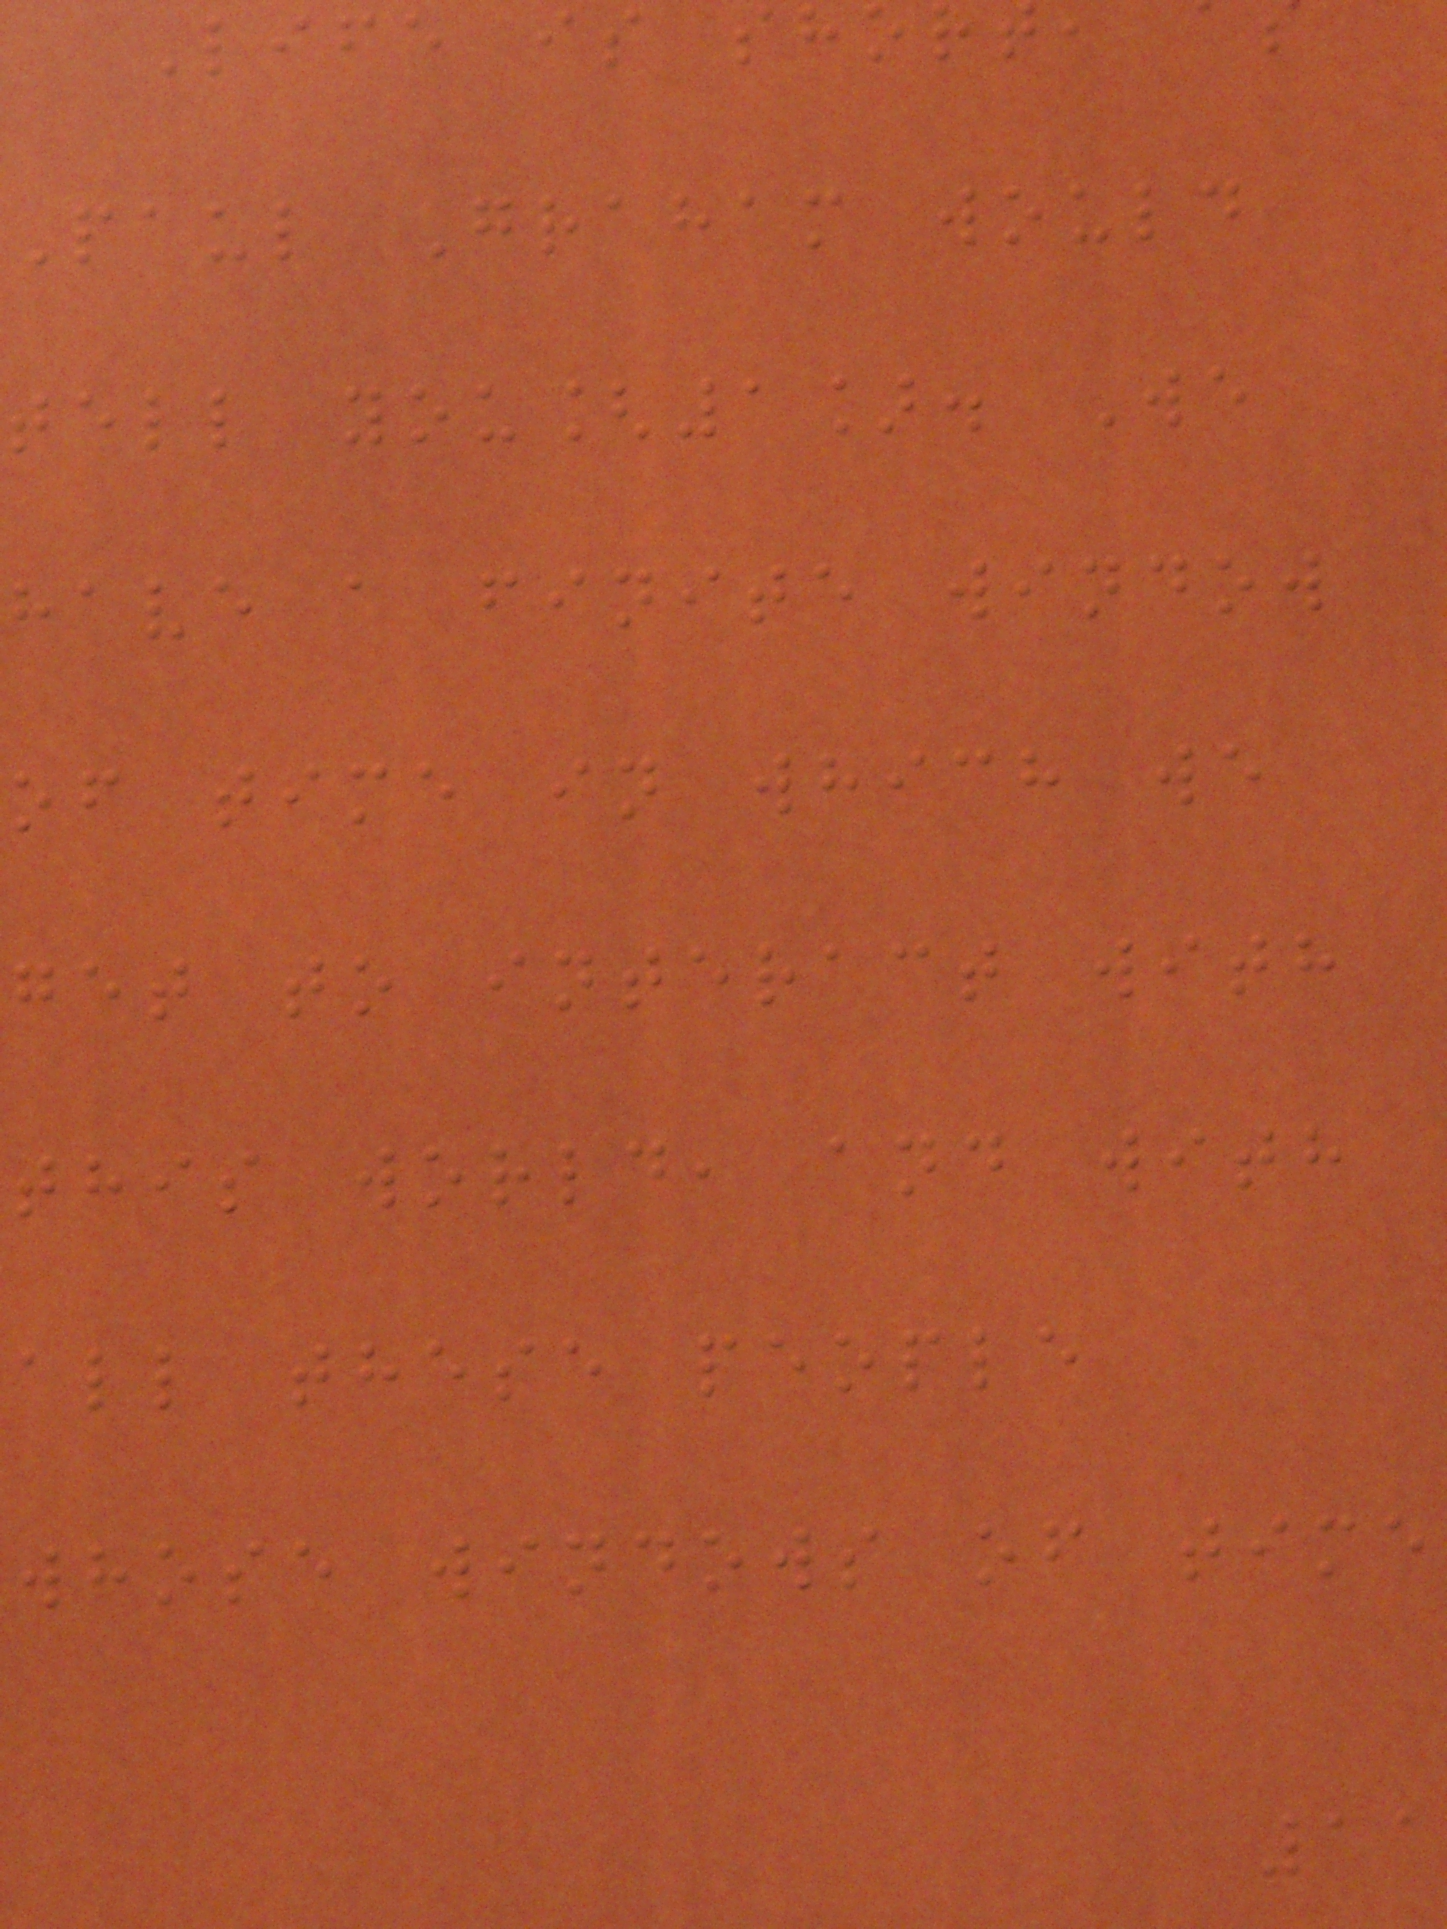Life is sho
Paul Graham would
tell you[1]. We
have a finite window
of time in which we
get to interact with
this world, and with
all these people
whose windows of time
11
